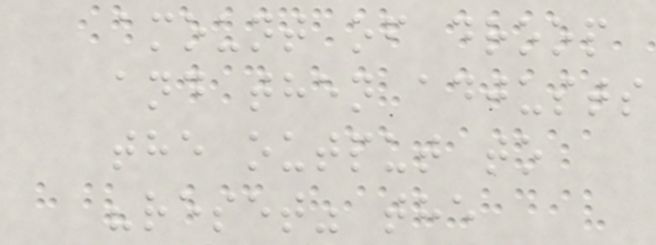amount of droop
and then adjusts
the output to
"reset" the
